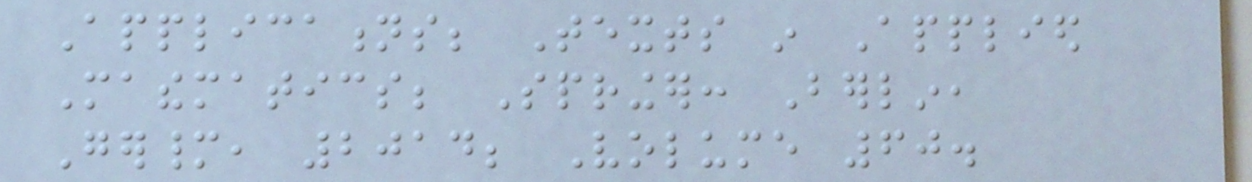Applications; Texts in Applied
Mathematics; Springer: Berlin,
Germany, 2014; Volume 60.
